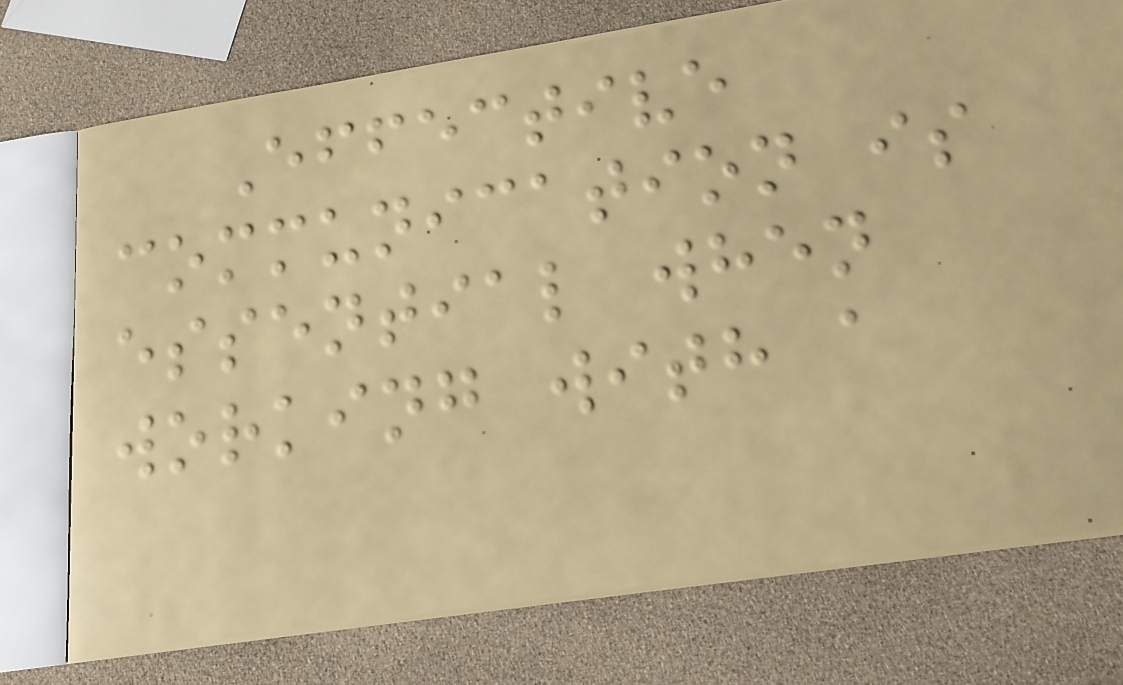Effective
communication is
essential when
working with a
